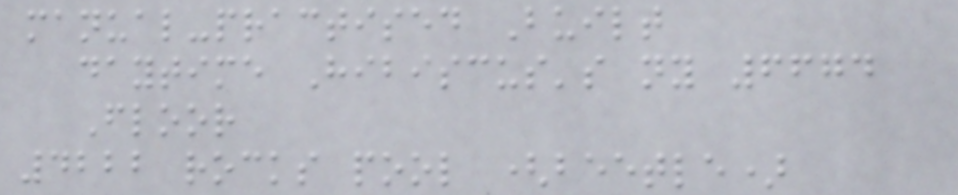manual-practised Built
daytime Hibiscus's ny 6674
Floor
4222 rocks pool (beetle)
